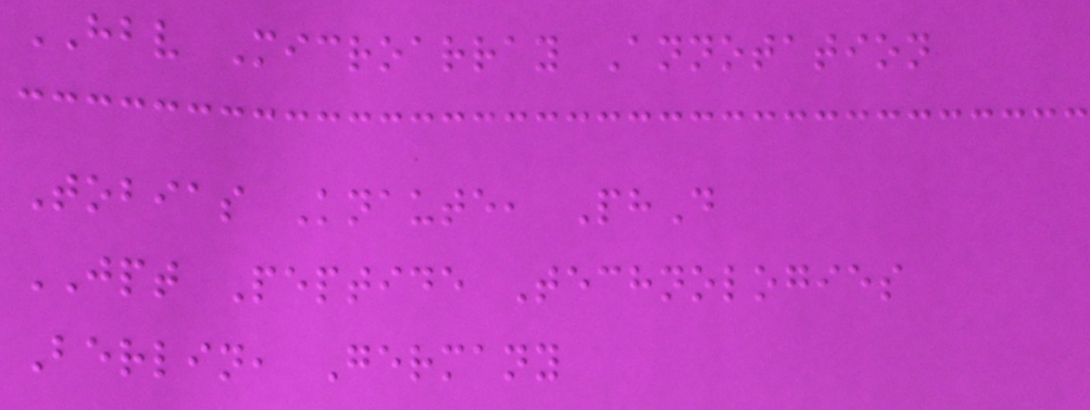HBV Microarray Annotation
Tobias Knaute, PhD
JPT Peptide Technologies
Berlin, Germany
